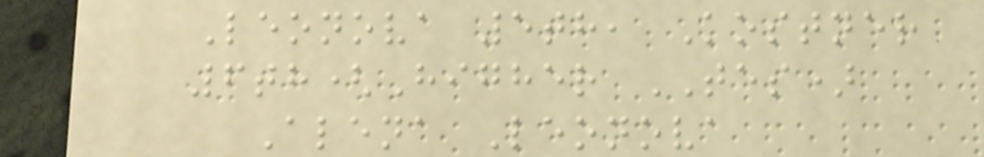Leonova 5th, Kostner
6th(Higher TES)
Alena Leonova
